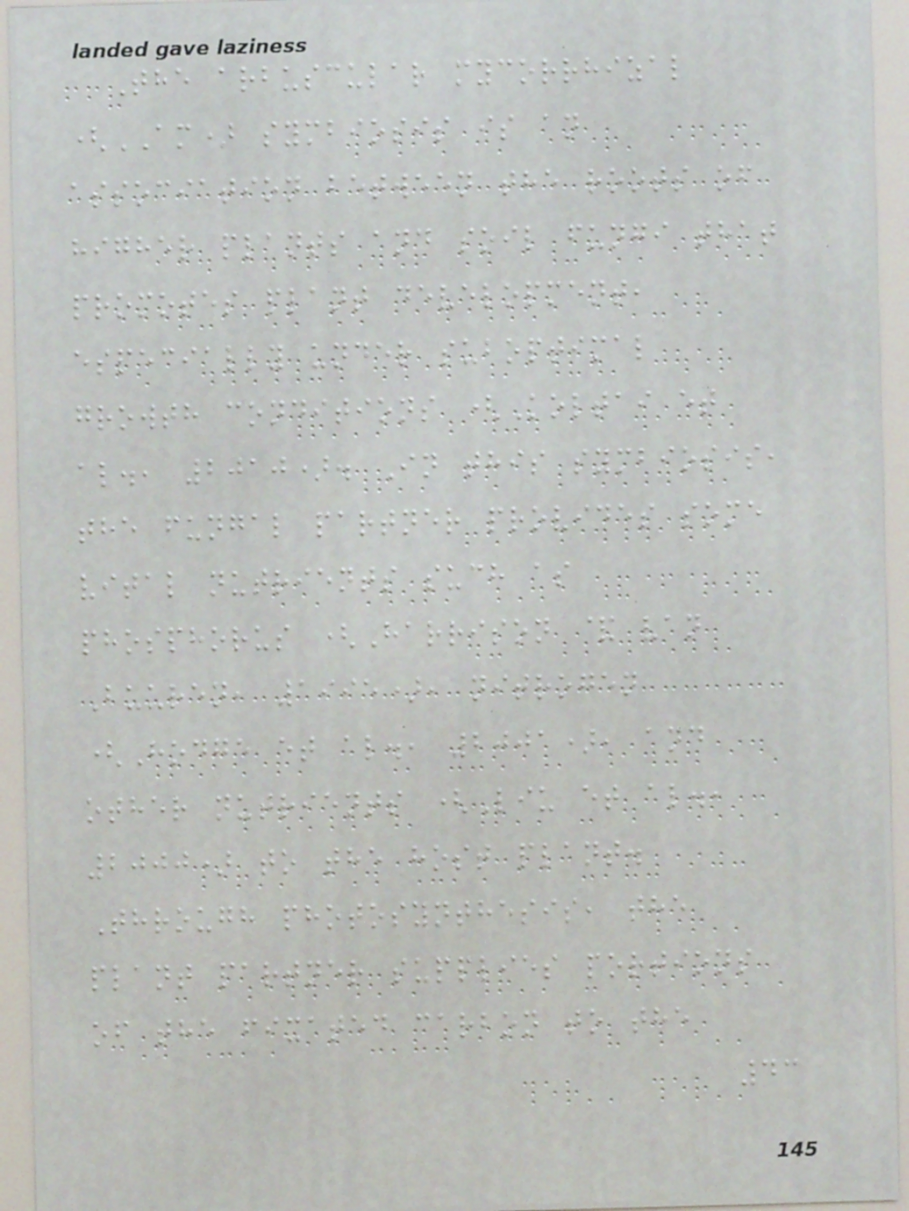The arbuscular mycorrhizal
(AM) symbiosis is an
association between the roots of
higher plants and soil fungi that
promotes plant development,
especially under suboptimal
growth conditions (Koltai et
al., 2010). In this symbiosis,
the fungal partner provides some
vital nutrients such as
phosphorus (Harrison & van
Buuren, 1995), nitrogen
(Hodge et al., 2001), and
other nutrients (Liu et al.,
2000) to the host plant.
Through photosynthesis, the
plant partner supplies portions
of the fixated carbon to the
43
